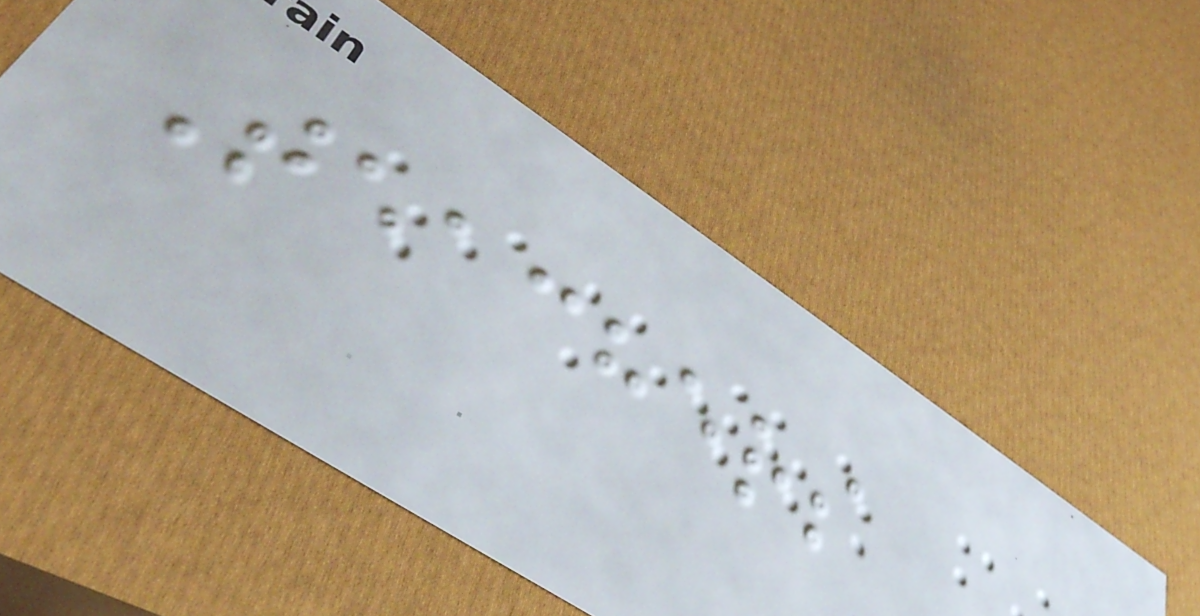Teachers
